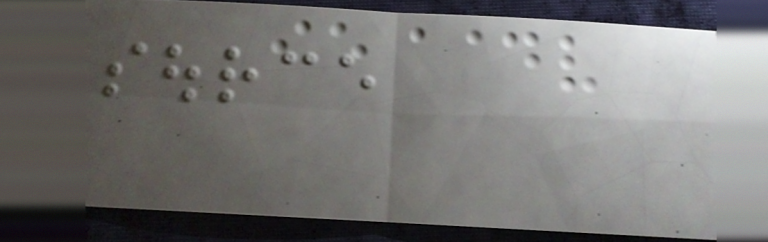source
